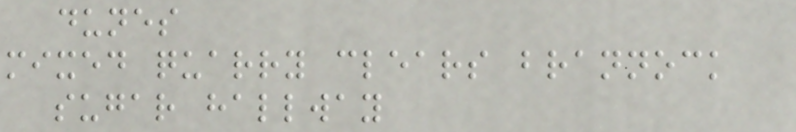dunes
mixed quarry clears brannock
sugar hallway
